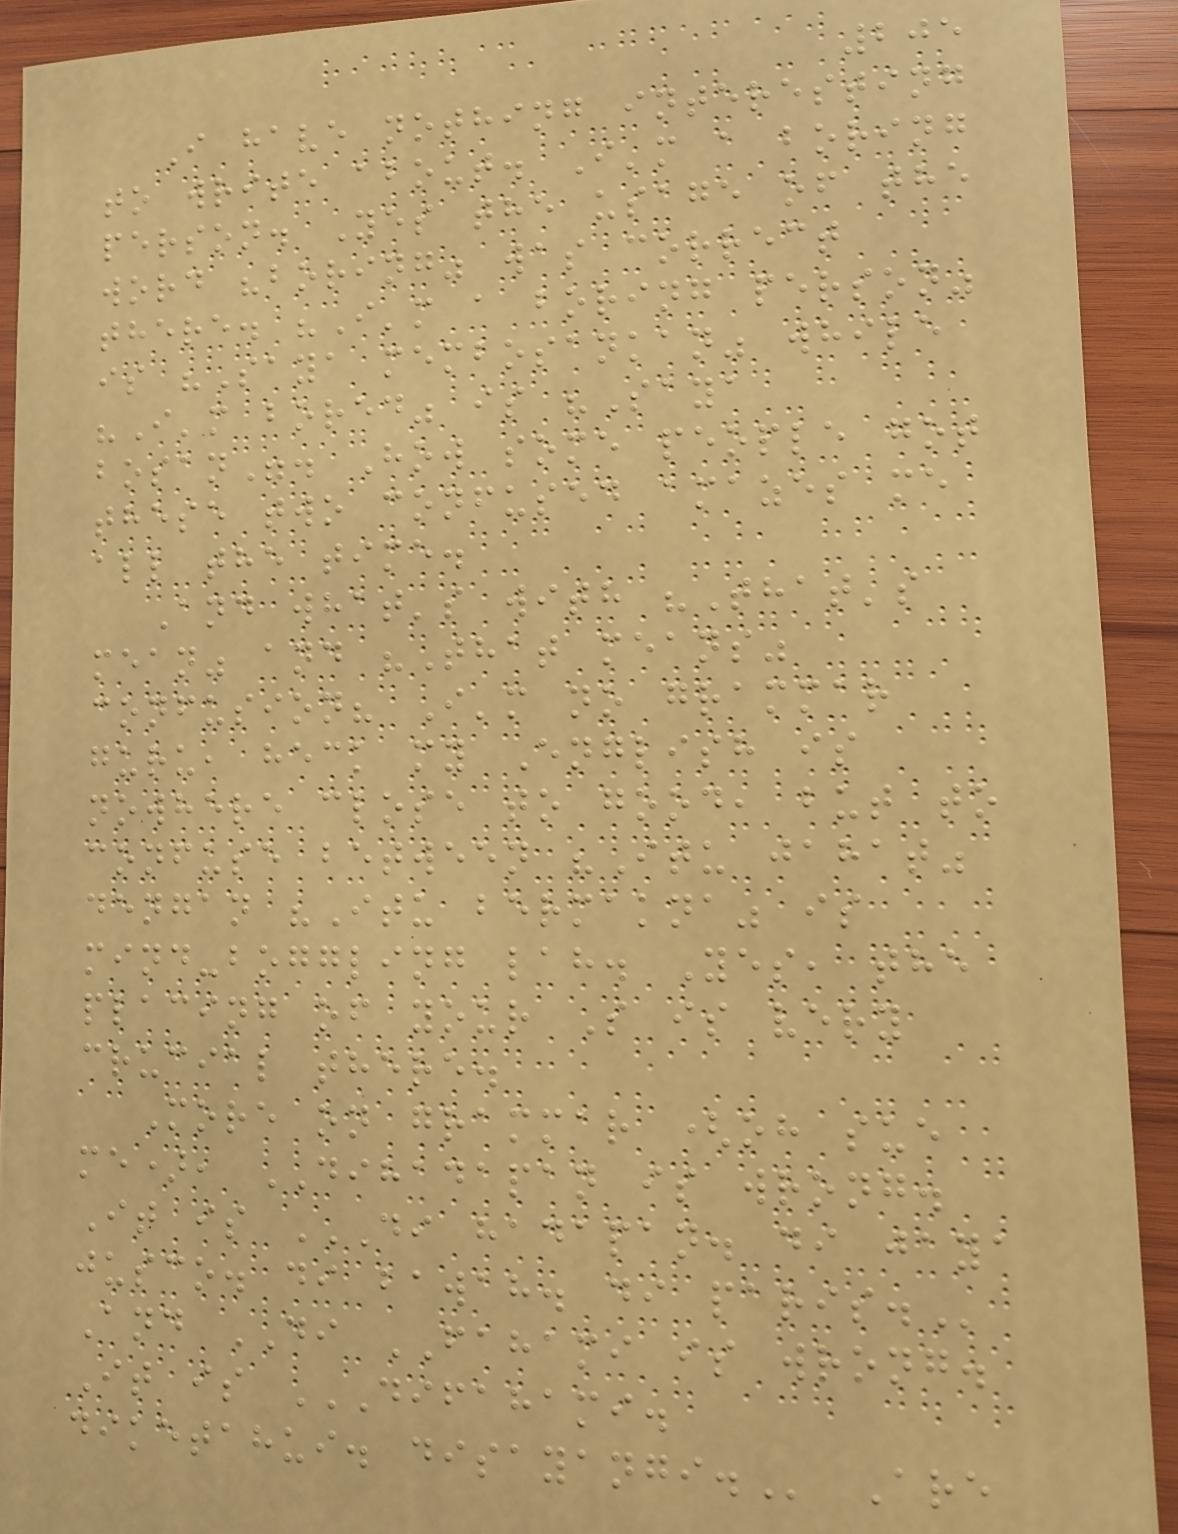205
I have nothing interesting
to write about. I'm a boring
person. Yes the usage of the
word "boring" was correct
there. "I'm a boring person"
is "Saya membosankan" while
"I'm bored" is "Saya
bosan". How some people got
these two confused amazes me
all the time.
And what's with "That's
mean" and "That means"
confusion? I'm no grammar
guru, heck my English is
nowhere close to good, but to
confuse between "Itu jahat"
dengan "Itu bermakna" is
mind-boggling lah. Yes, the
placing of your S is very
crucial there.
More on grammar (oh sue
me), DIHADAPAN is wrong.
It is DI HADAPAN. DI JAYA
JUSCO. DI BAWAH. DI PARIS.
And DI FAHAMI is wrong.
It is DIFAHAMI.
DIKETAHUI. DISAYANGI. Are
